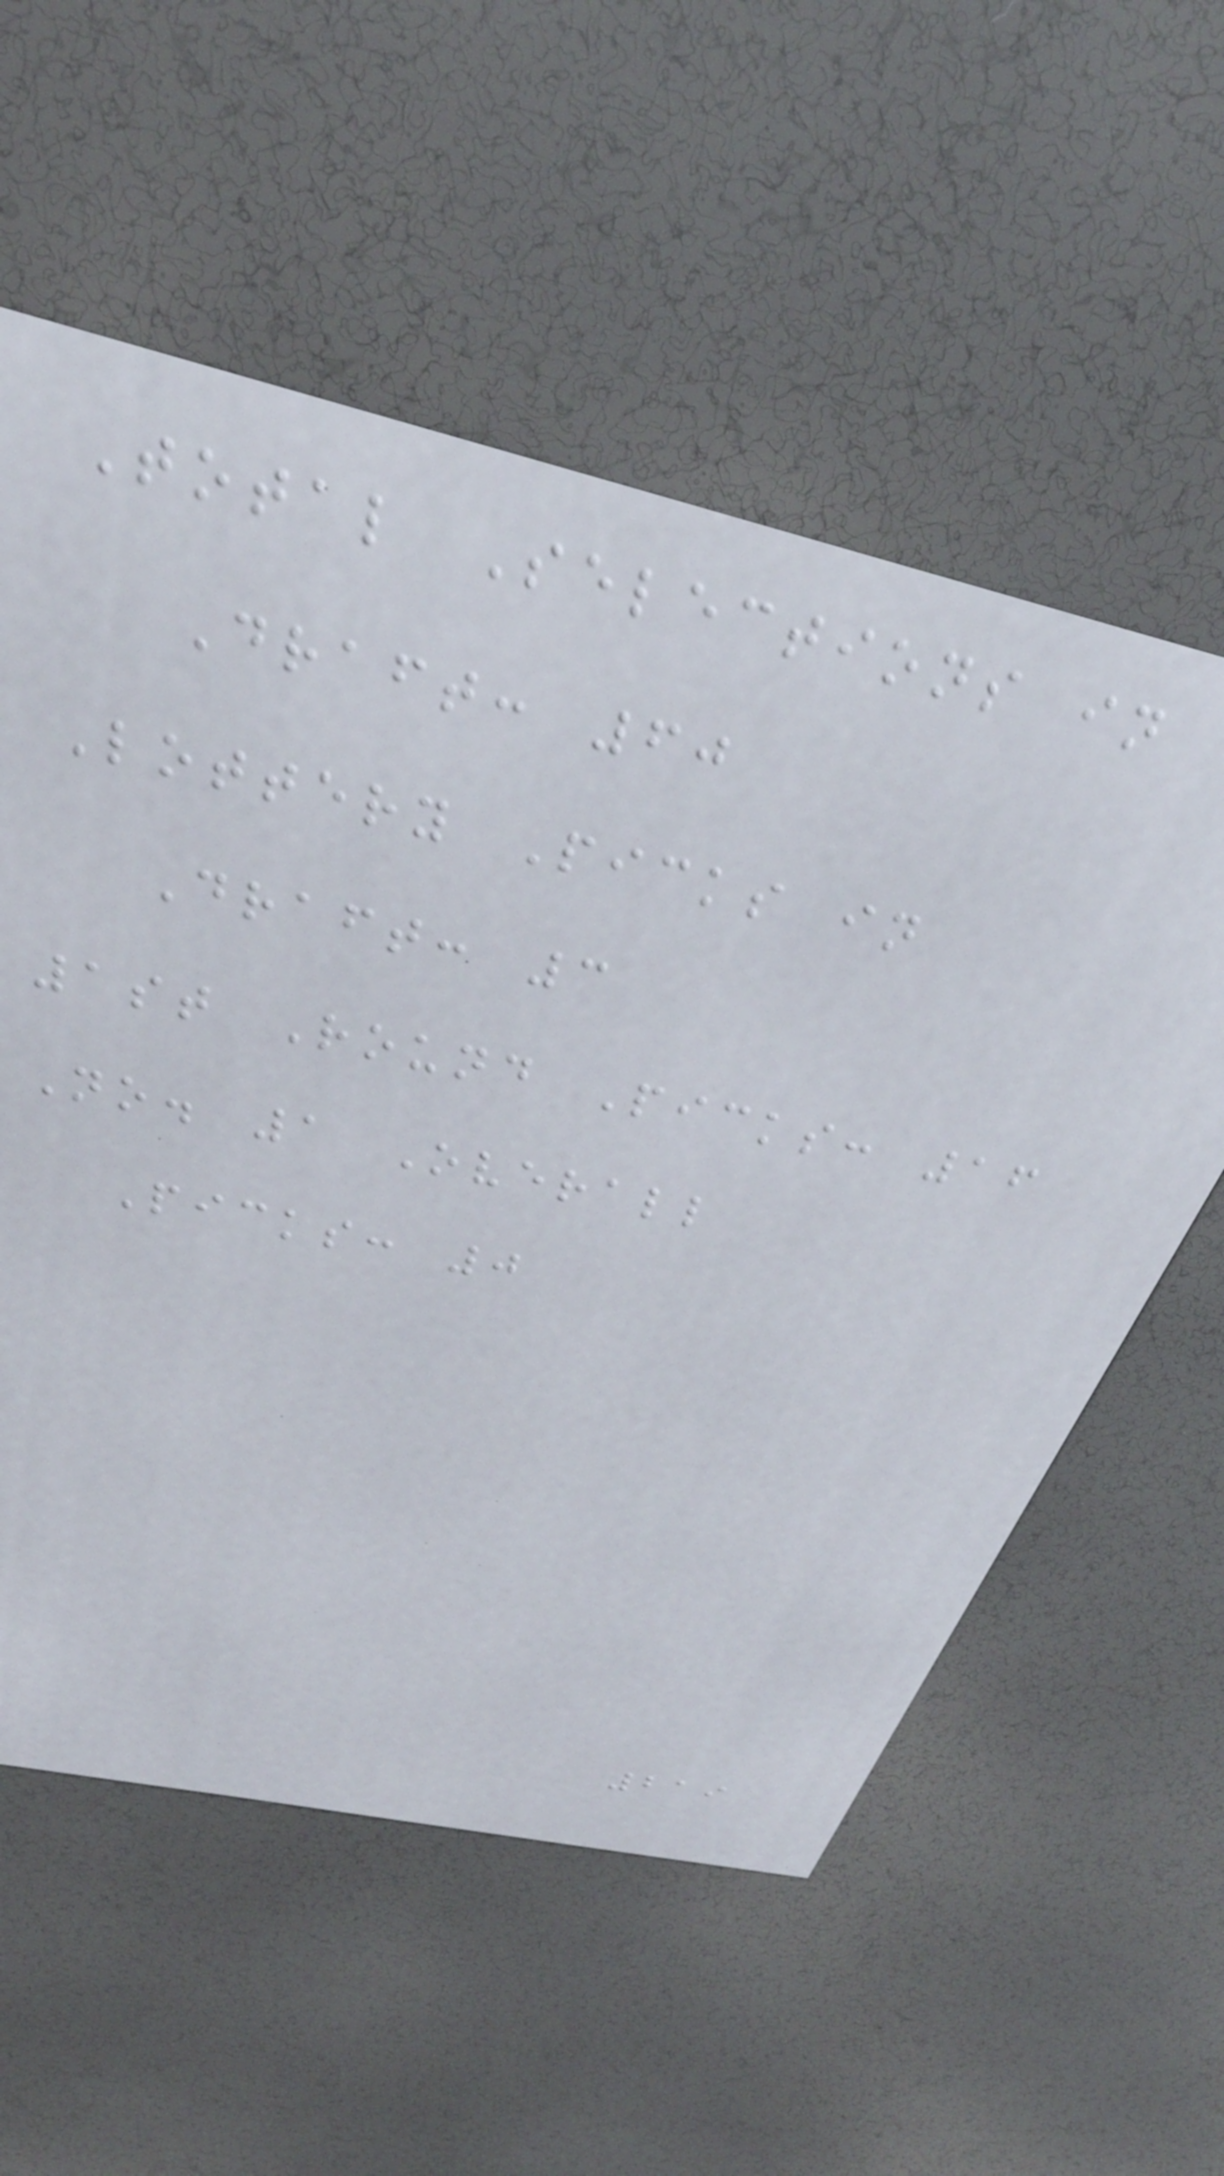Total Selections in
Draft: 60
Lottery Picks in
Draft: 3
1st Round Picks: 16
No. 1 Overall
Picks: 0
219
